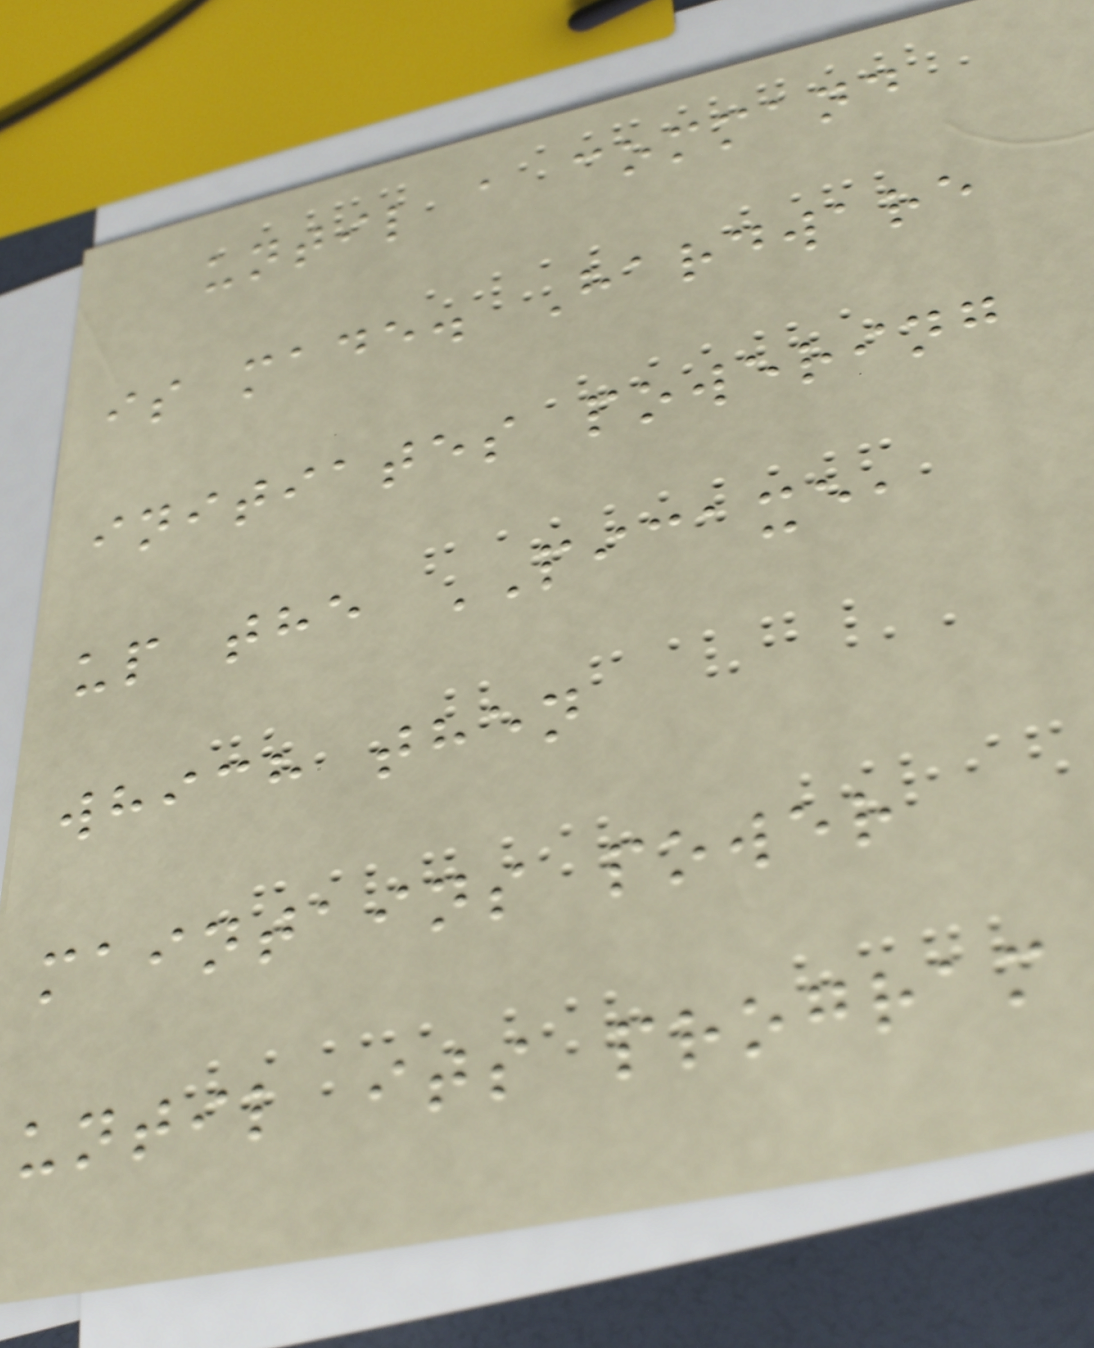until a command
is made. Hardware
initiates powering
up the PICAXE,
which then
maintains power
until its program
